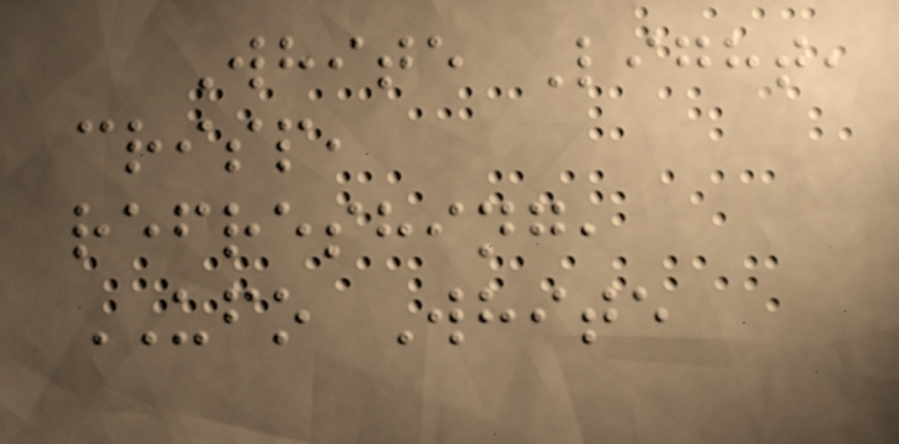White Light,
crisp,
refreshing,
UFO White
